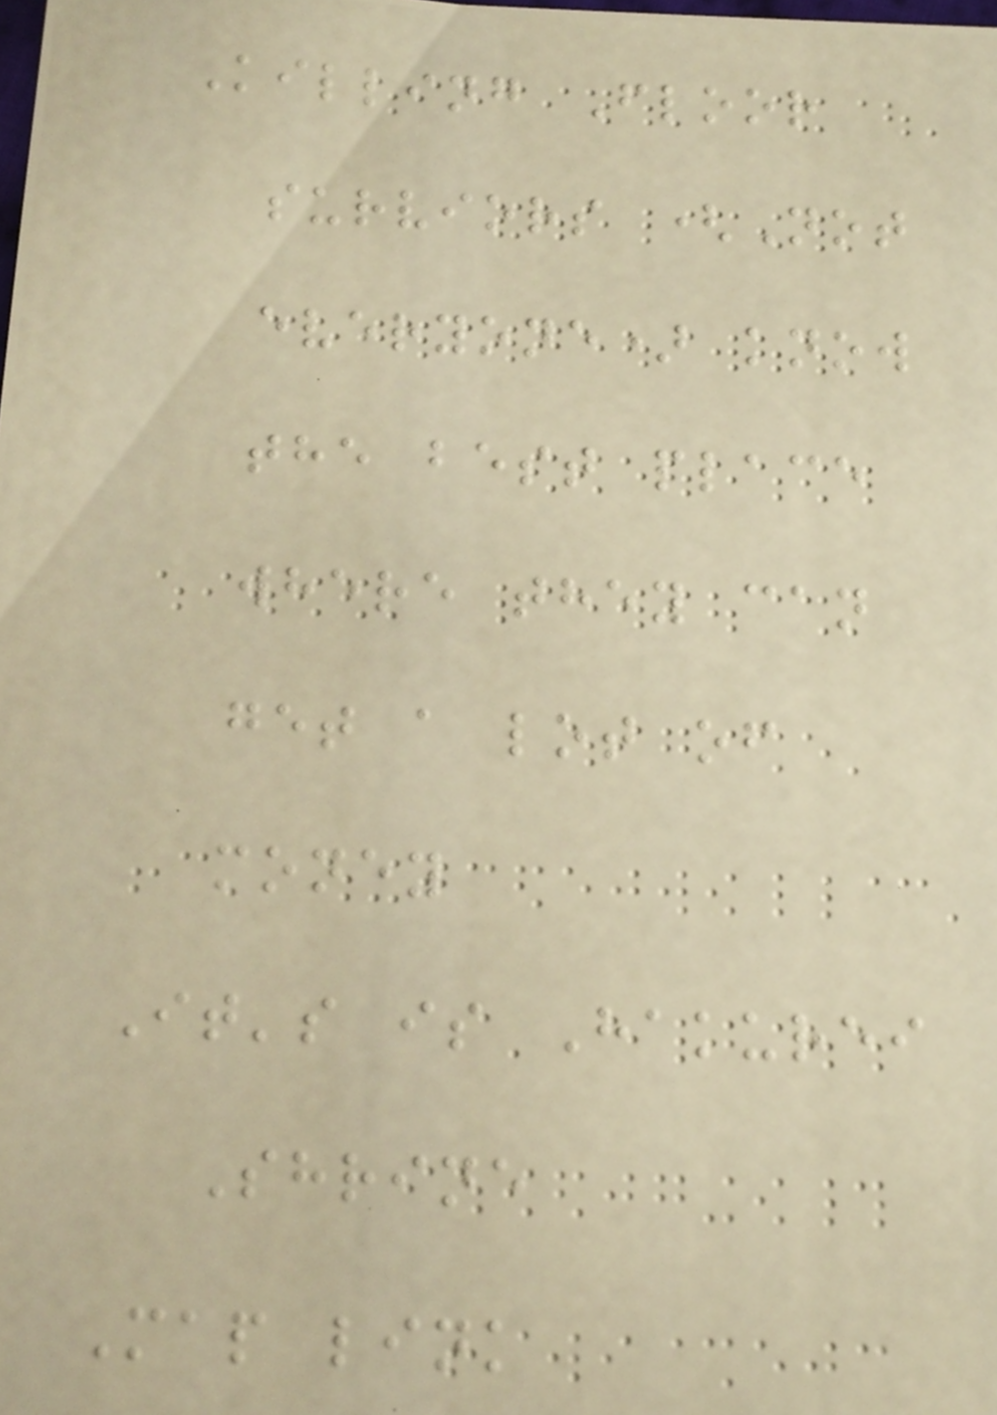Killing Floor
surviors (Not
everyone) know
the best place
where they can
get a lot of
money
It's is Hakurei
Shrine
Map link
